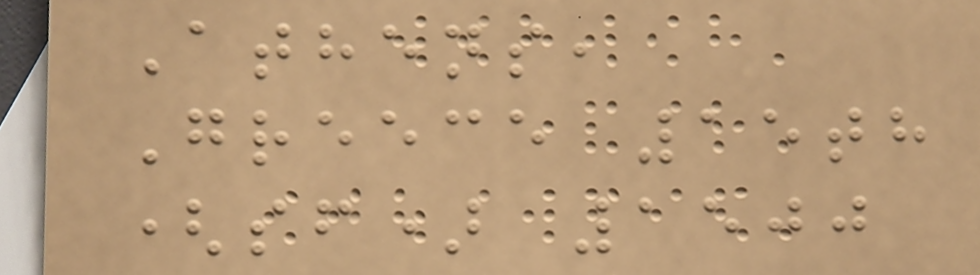Athens,
Greece 15th
(sf) 1500
